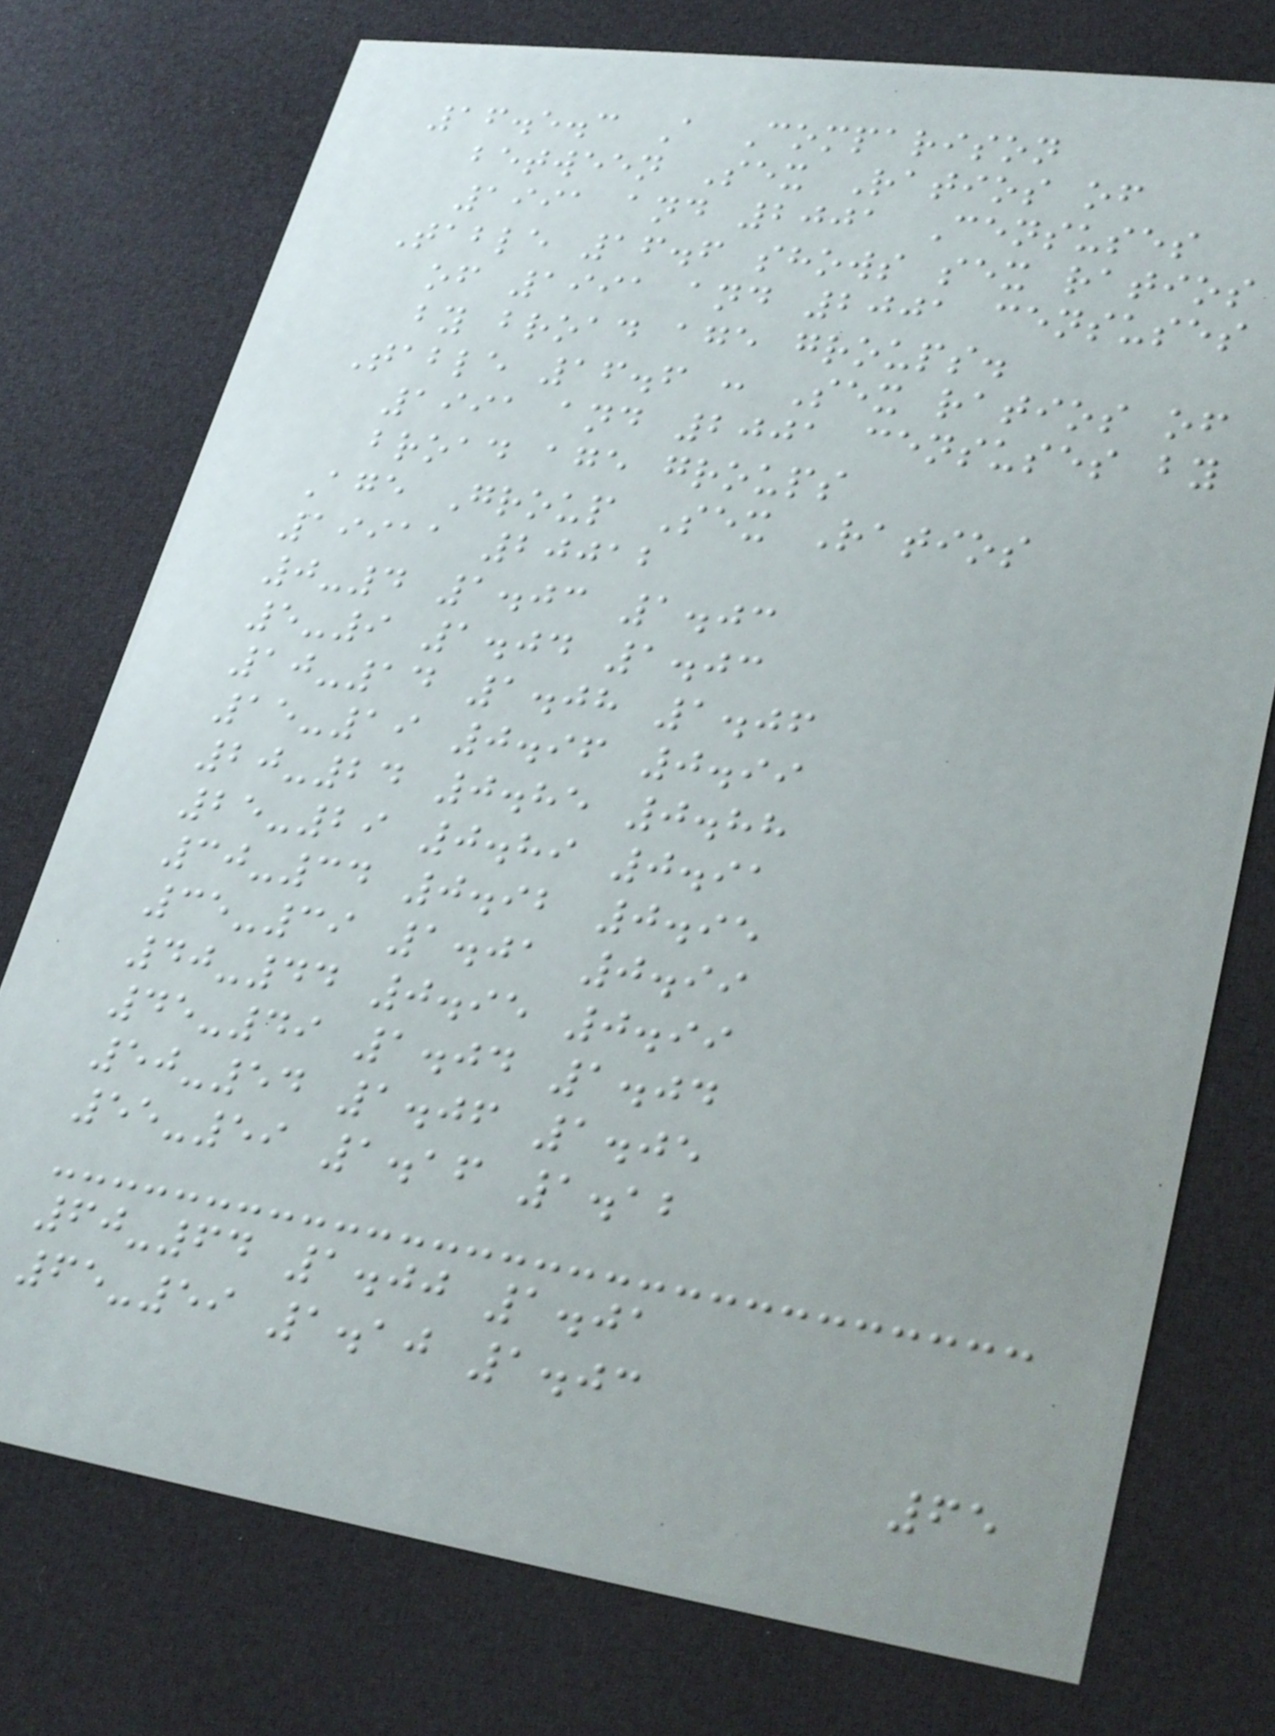16.5.3 A Comparison
between Sex Ratios of
1991 and 2001 Censuses
Table 16.6 shows sex ratios
of 1991 and 2001 censuses
by broad age groups.
Table 16.6 : Sex ratios of
1991 and 2001 censuses by
broad age groups
Age Group Sex Ratios
19911 20012
0-4 1.03 1.03
5-9 1.04 1.03
10-14 1.08 1.06
15-19 0.96 0.99
20-24 0.85 0.88
25-29 0.89 0.91
30-34 0.92 0.95
35-39 1.01 0.99
40-44 0.95 0.99
45-49 1.04 1.04
50-54 1.06 1.05
55-59 1.16 1.12
60-64 1.00 1.01
65-59 1.10 1.03
65
